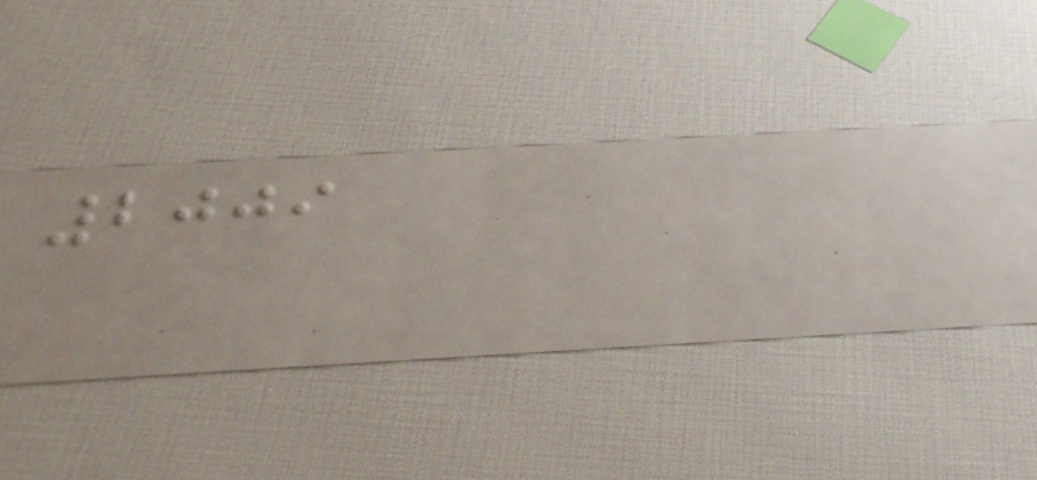2009
